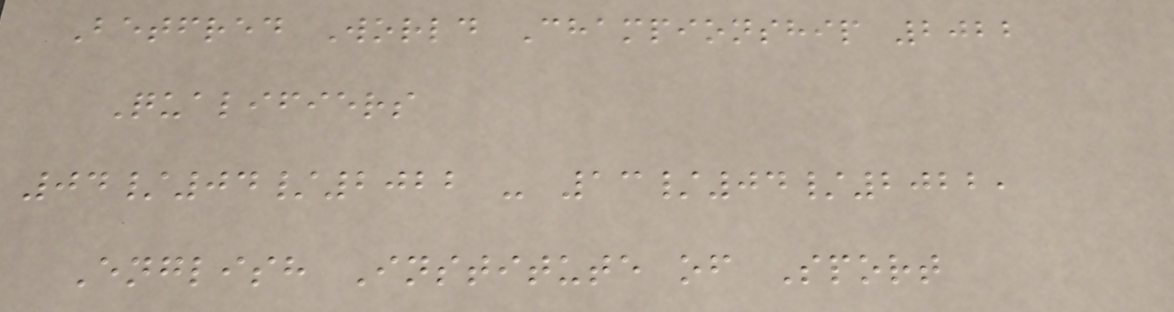Betfred World Championship 2022
Qualifiers
04/04/2022 - 13/04/2022,
English Institute of Sport
